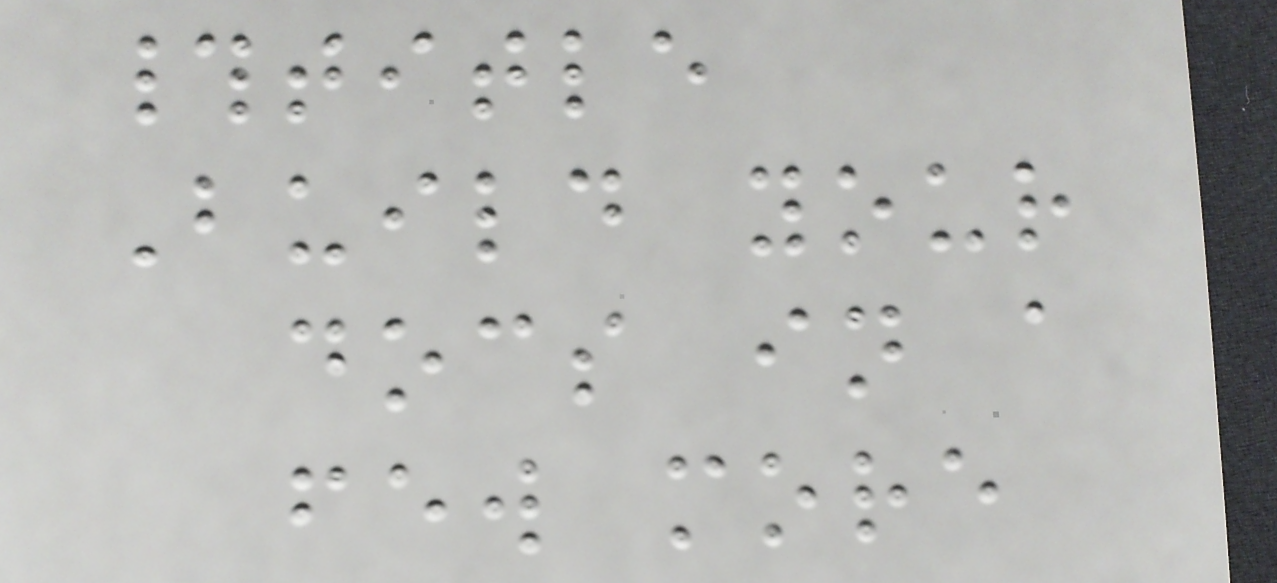#title
Build your
docs in a
few more
